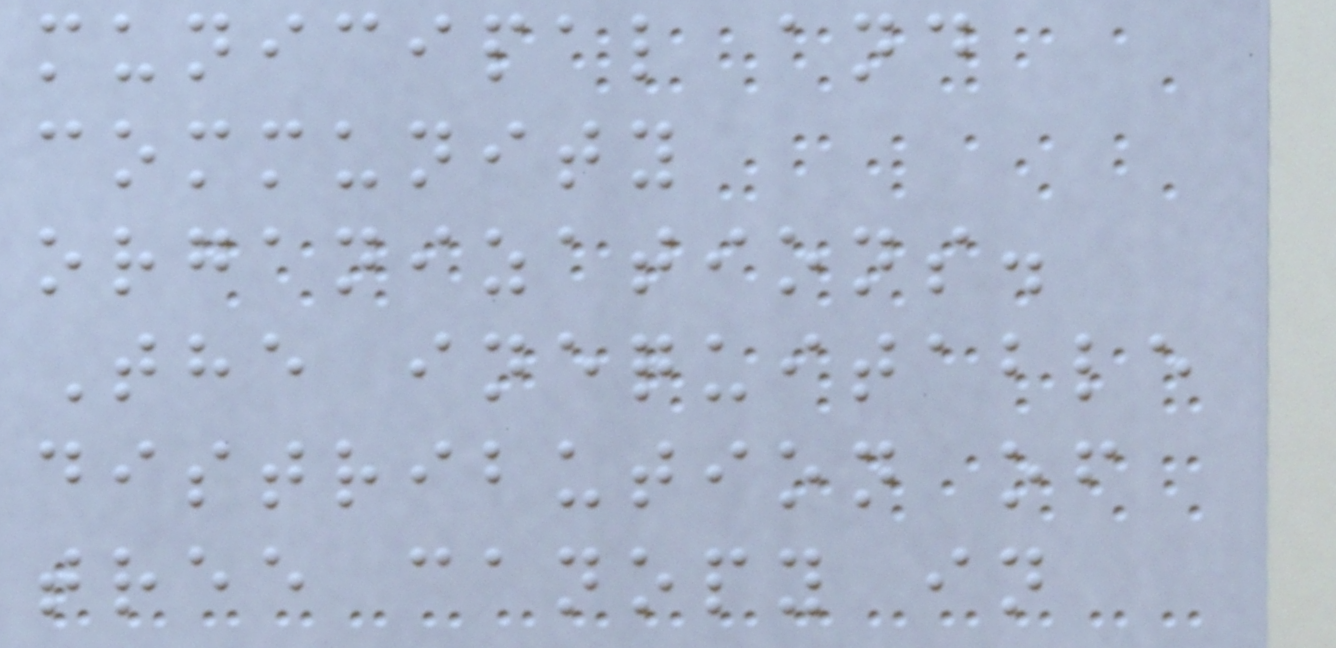municipal and
community
organizations.
The inequitable
distribution of
tree canopy in
